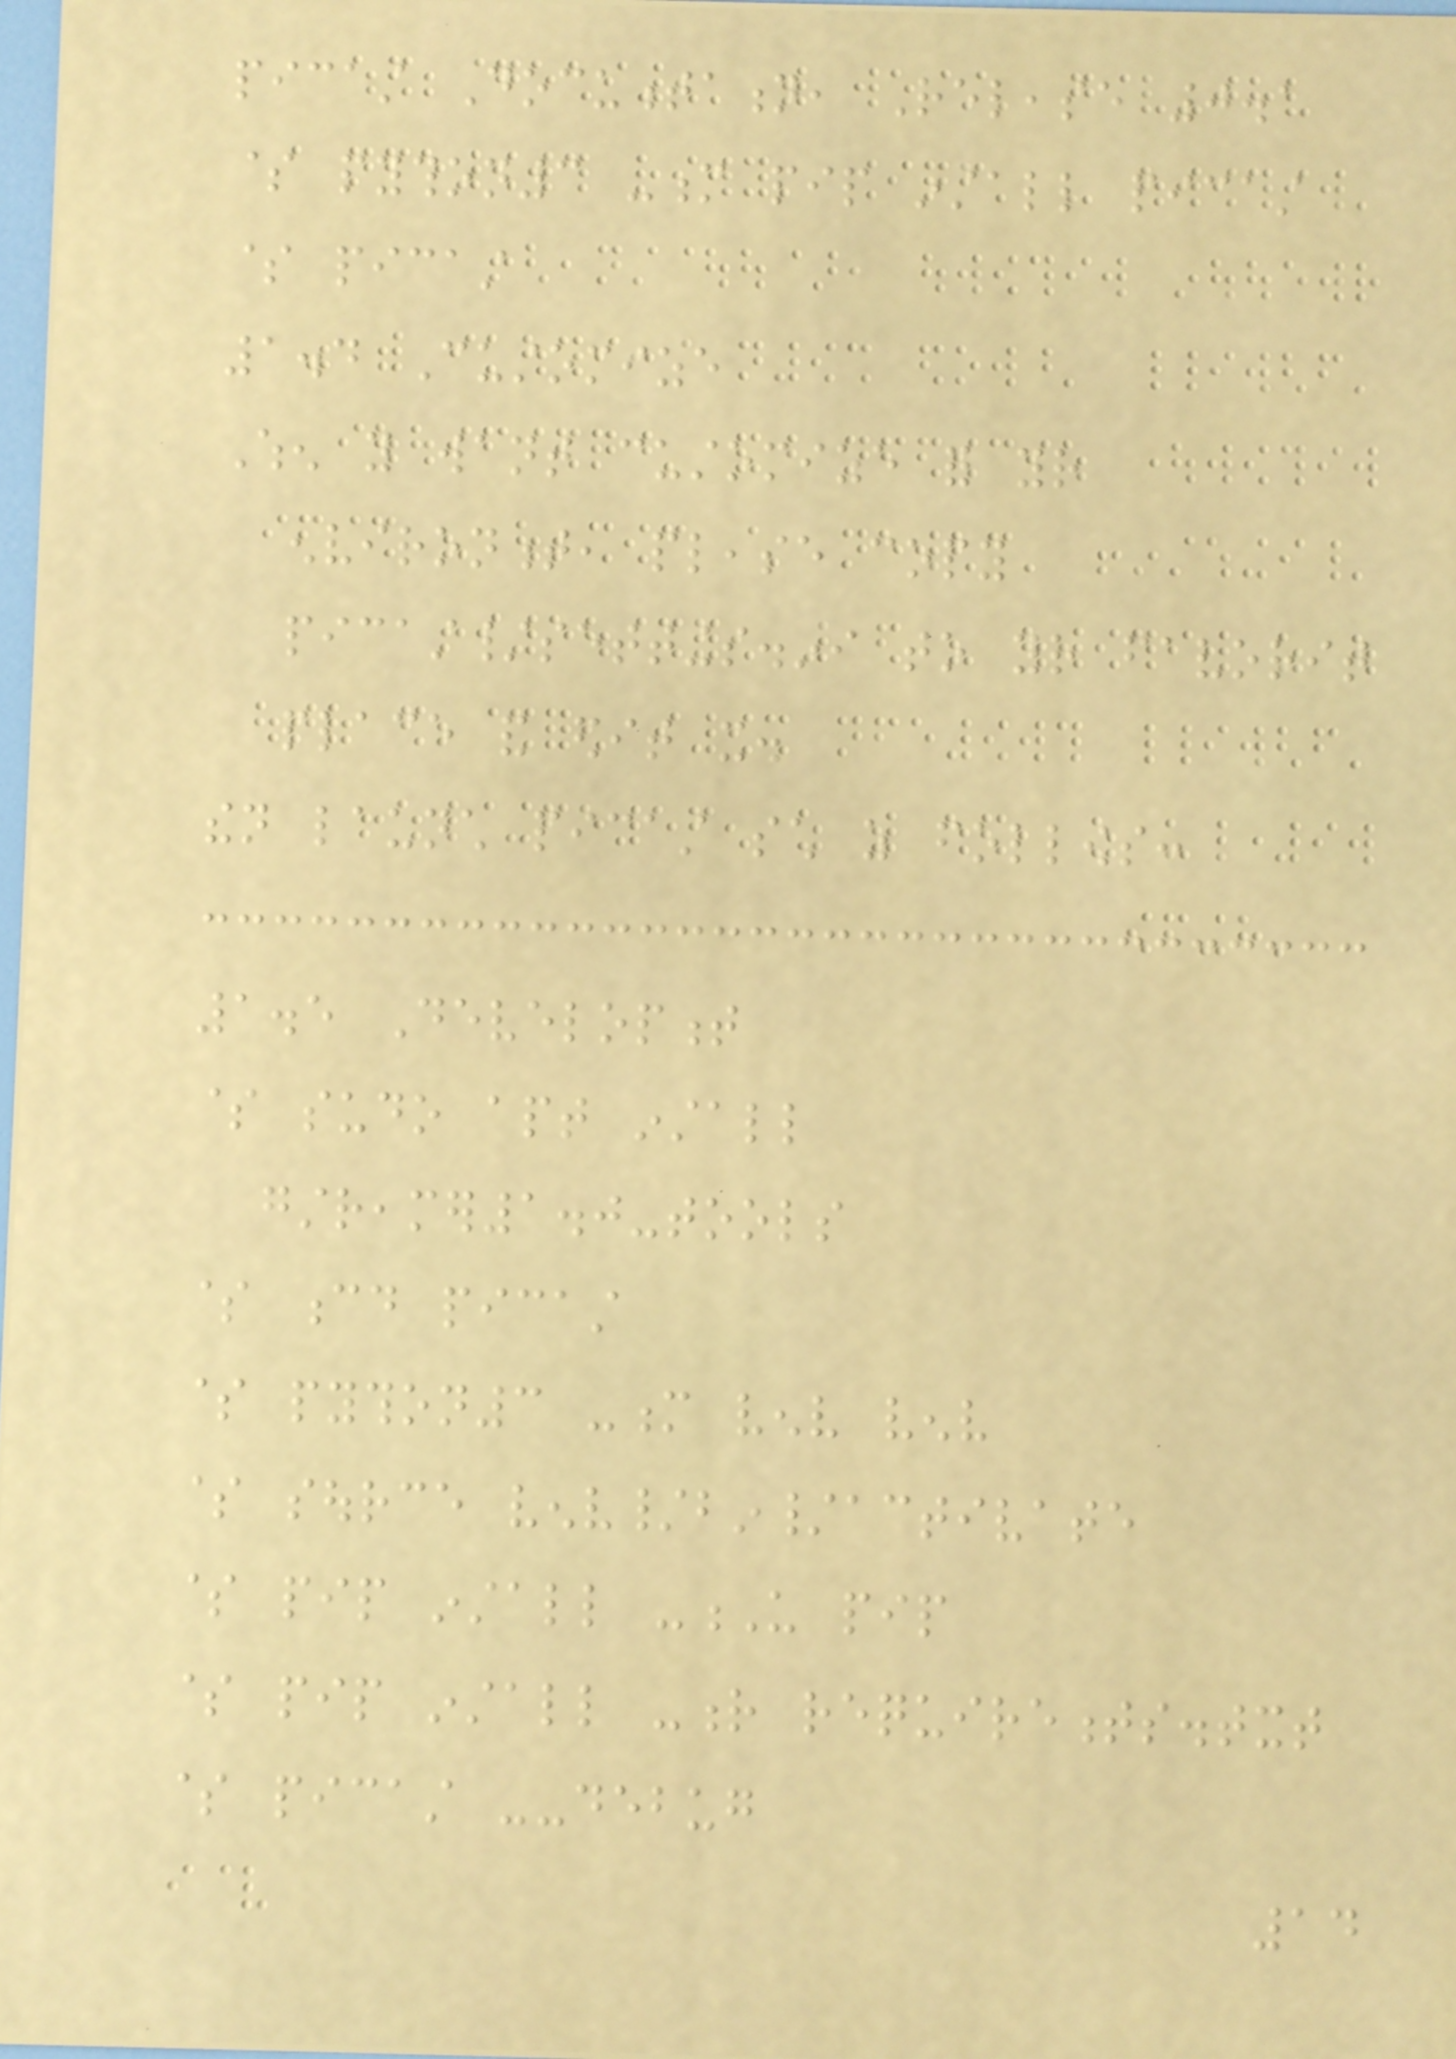picast Documentation, Release 0.1
$ python3 -m pip install picast
$ picast
1.4 Customize
When you want customize for your
environment, please copy
picast/settings.ini to your favorit
place and edit it.
then launch picast such as follows:
1.5 Development
$ sudo apt install
gstreamer1.0-tools
$ cd picast
$ python3 -m venv venv
$ source venv/bin/activate
$ pip install -U pip
$ pip install -r requirements.txt
$ picast --debug
14
